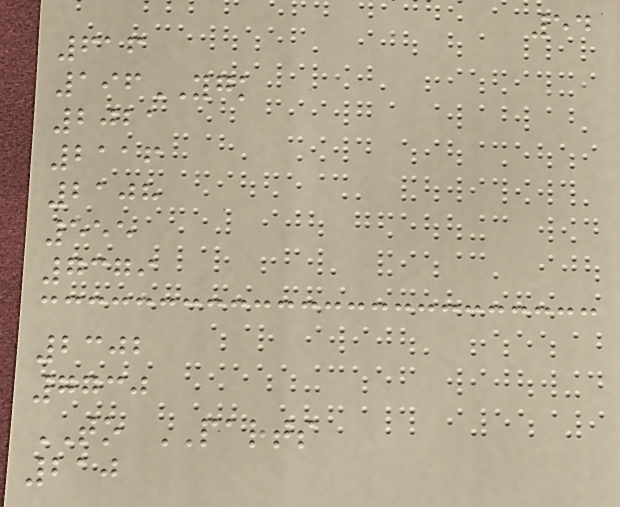54
616
196YGK
2021
2116
2108
555
7379
2302
7730
TO PARTS
210
